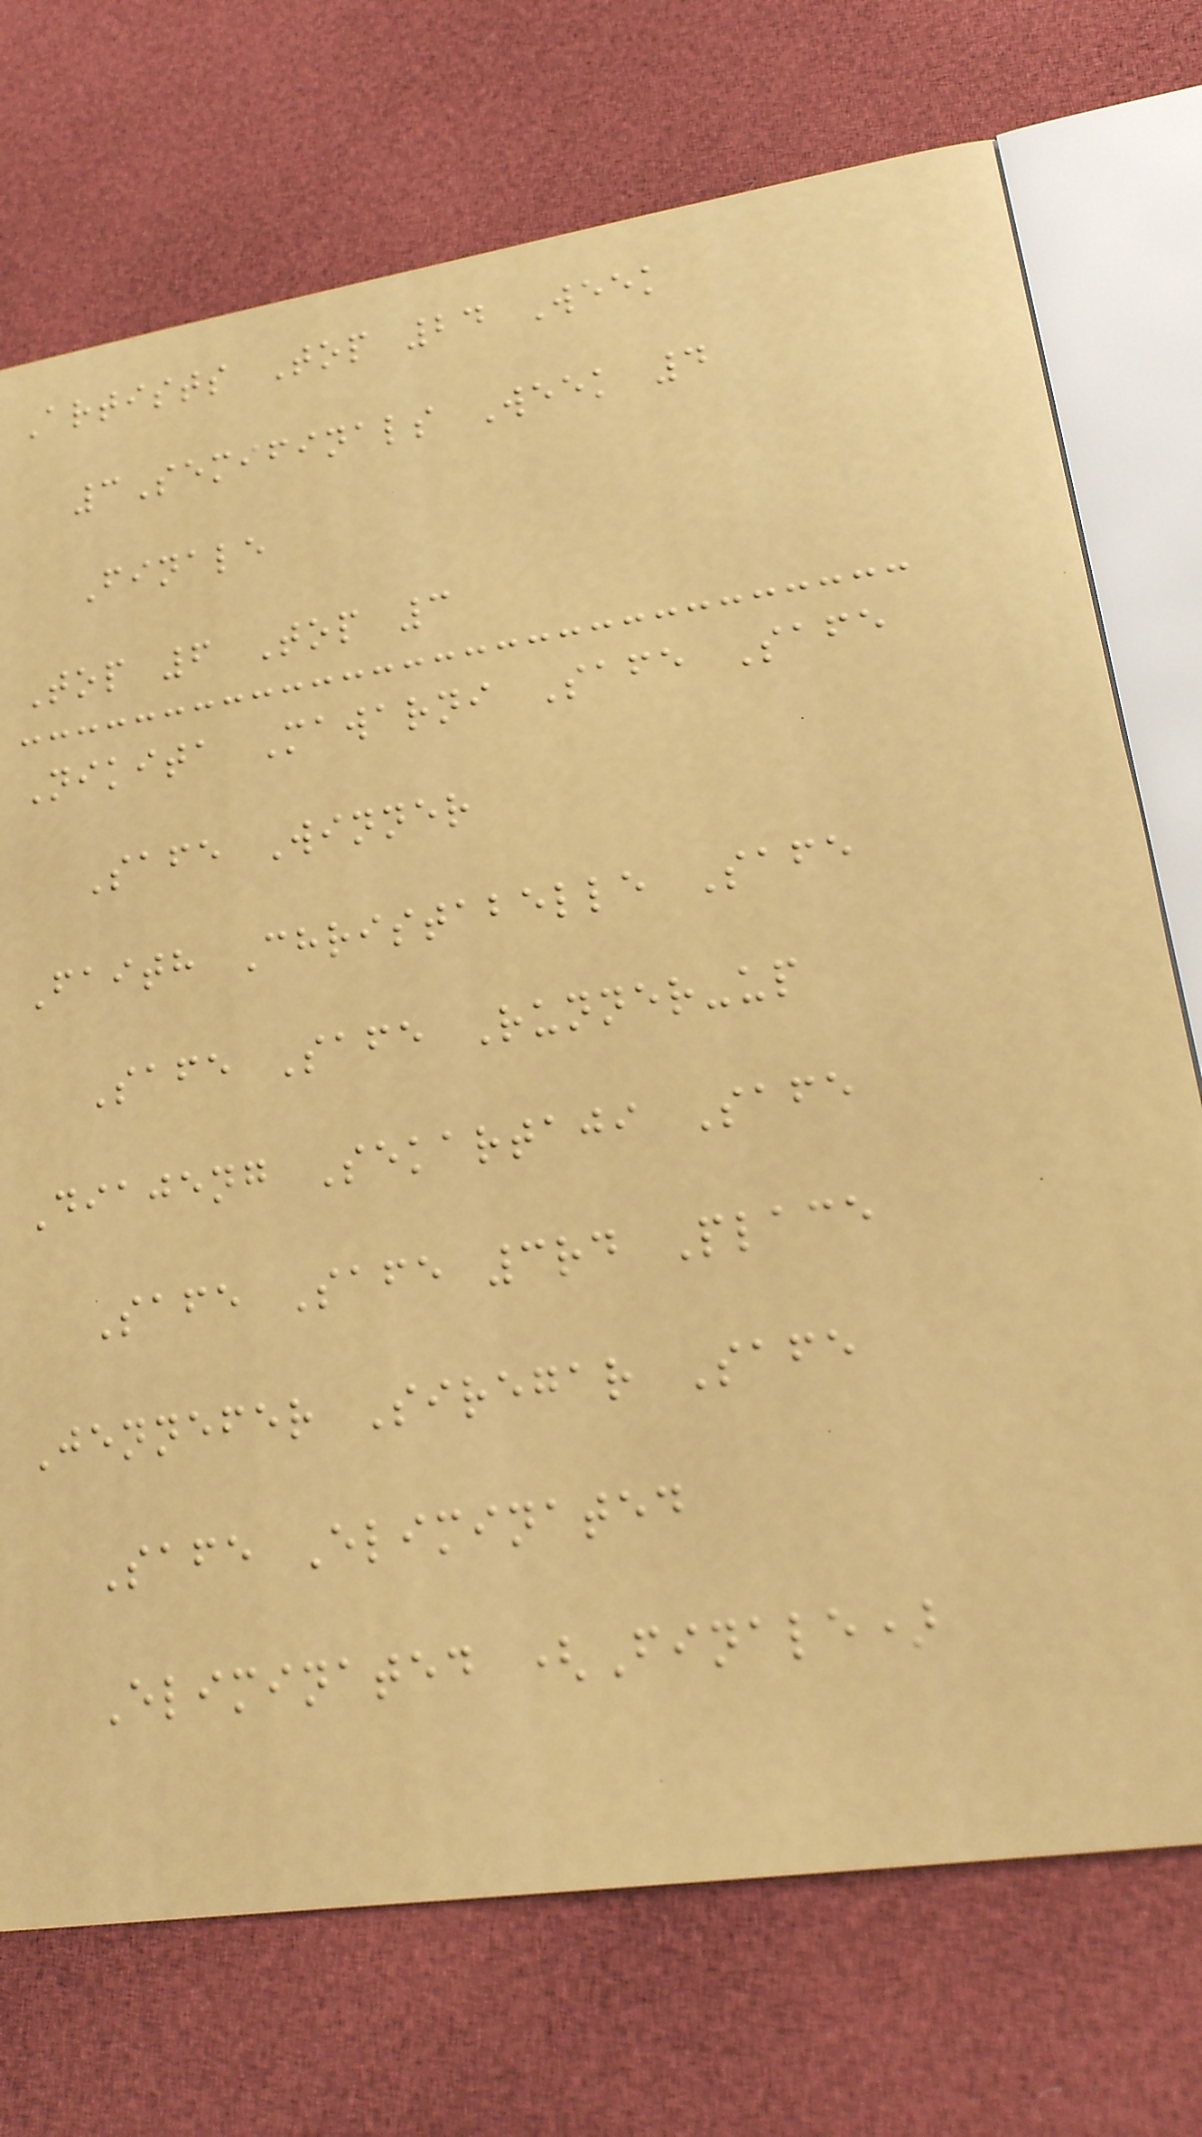Artists Top 24 Week
3Semifinals Week 4
Finale
Top 6 Top 3
Nikita Mawarni Safe Safe
Safe Winner
Faith Christabelle Safe
Safe Safe Runner-up
Diajeng Sekartaji Safe
Safe Safe 3rd Place
Jennefer Siregar Safe
Safe Eliminated
Eliminated (Finale)
